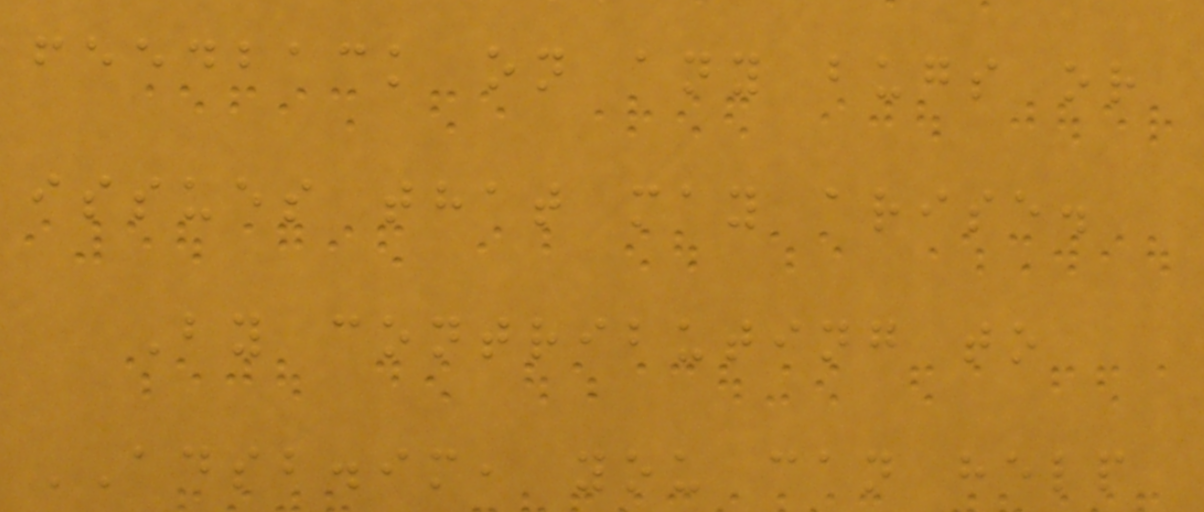feedback on any bugs or
issues that may arise.
By contributing to
ADSB.im, you can help
